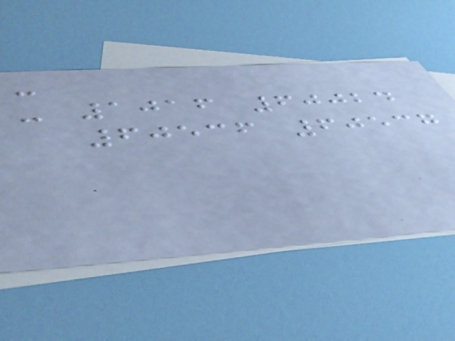-
- 1016 60024
60536 60537
